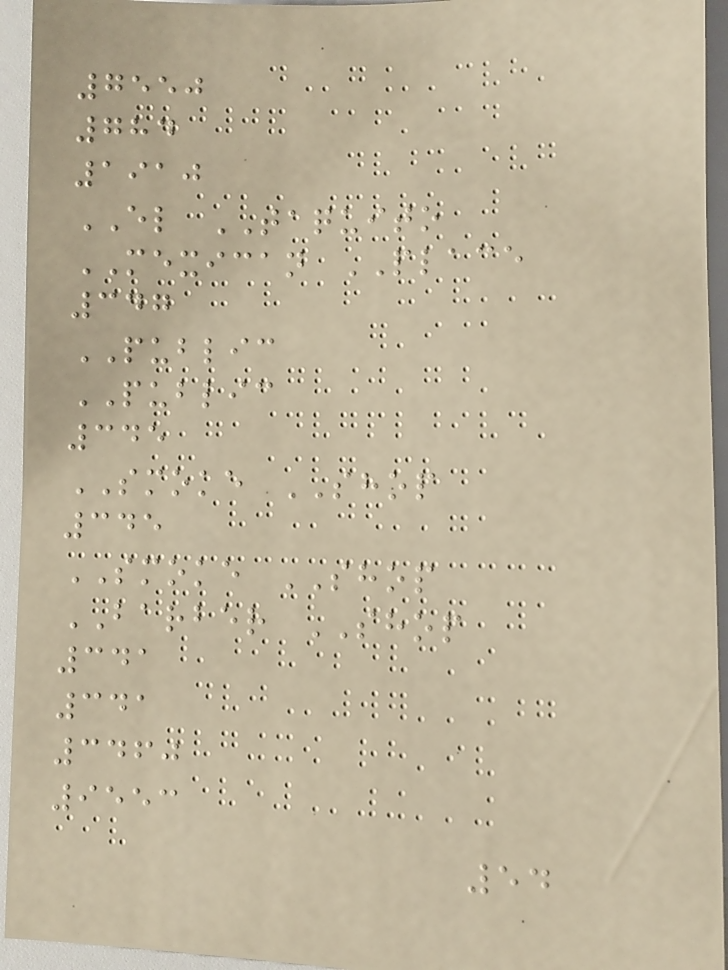7550
784
1910
EL TAQUITO
MEXICAN PLACE
347
PUBLIC
PUBLIC
345
SMOKE SHOP
345
SMOKE SHOP
BARBER SHOP
341
341
3460
9553
54
